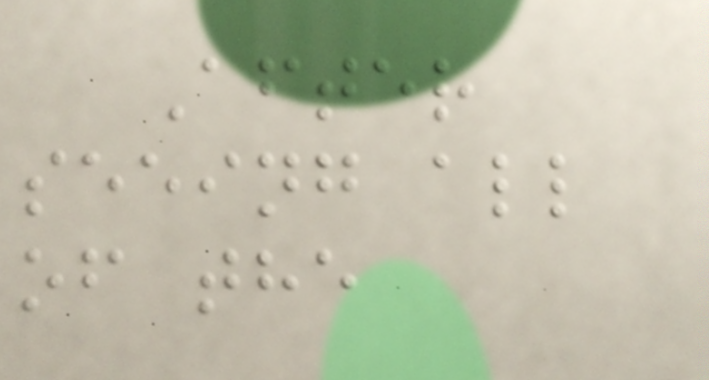After
seeing all
of the
